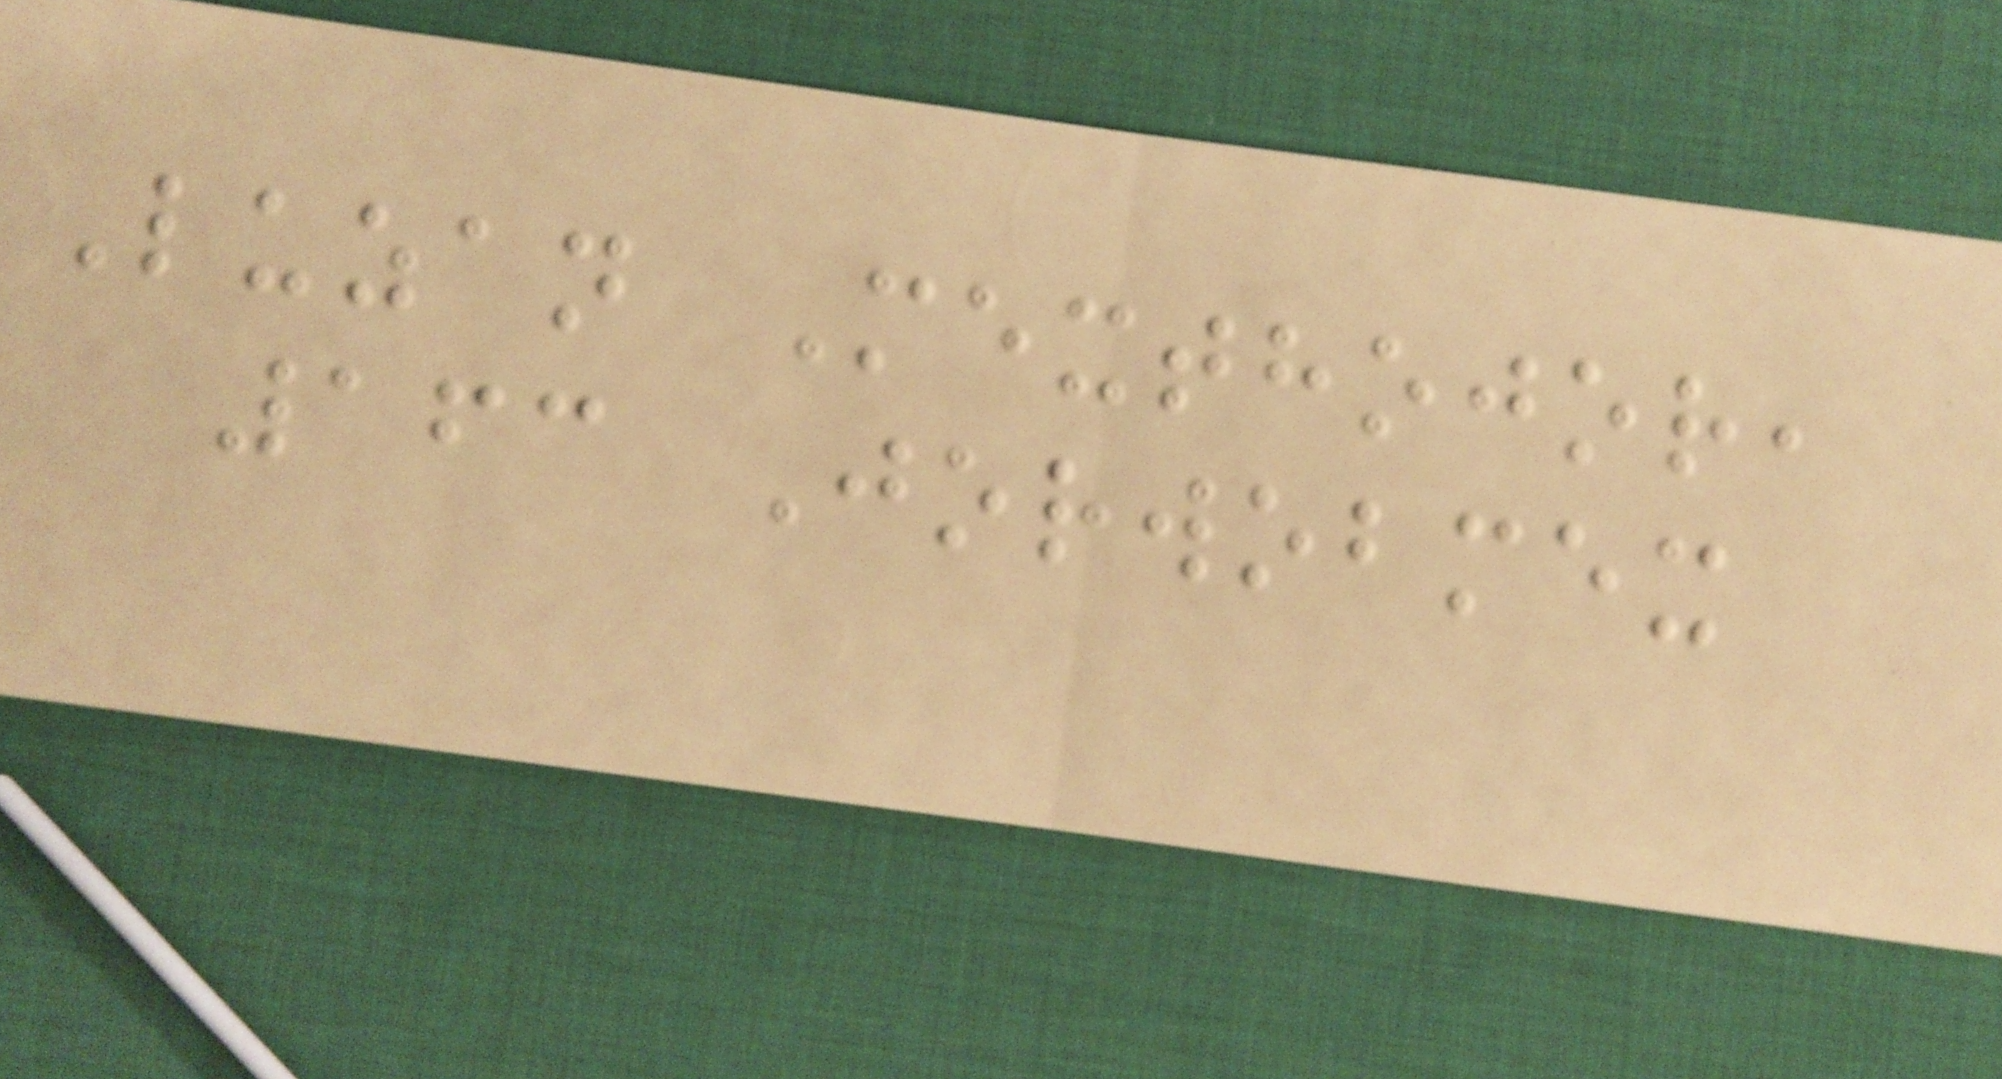Luzan Mexthojor,
163 Jorwobmex
